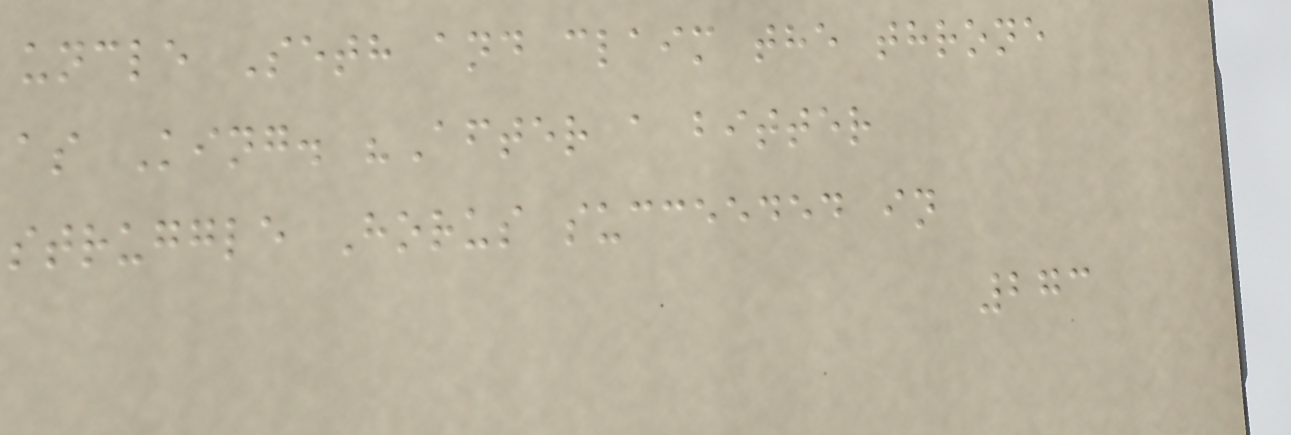uncle Seth and claim the throne
as King. "After a bitter
struggle Horus succeeded in
273
